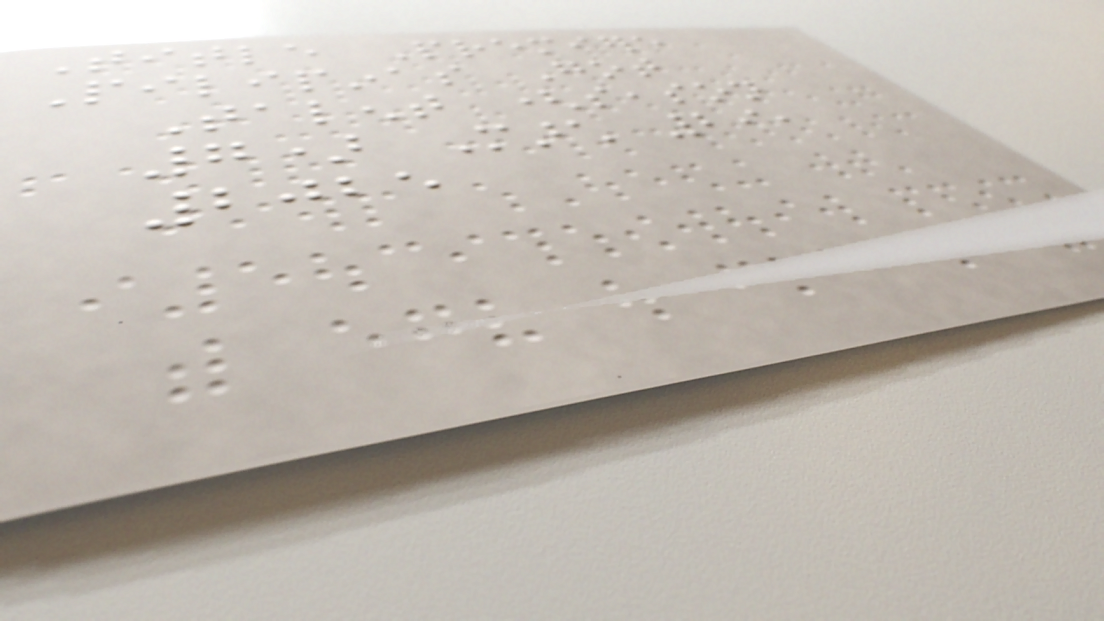Title Premiere
Pilipinas Got
Talent (season
7) March 29,
2025
